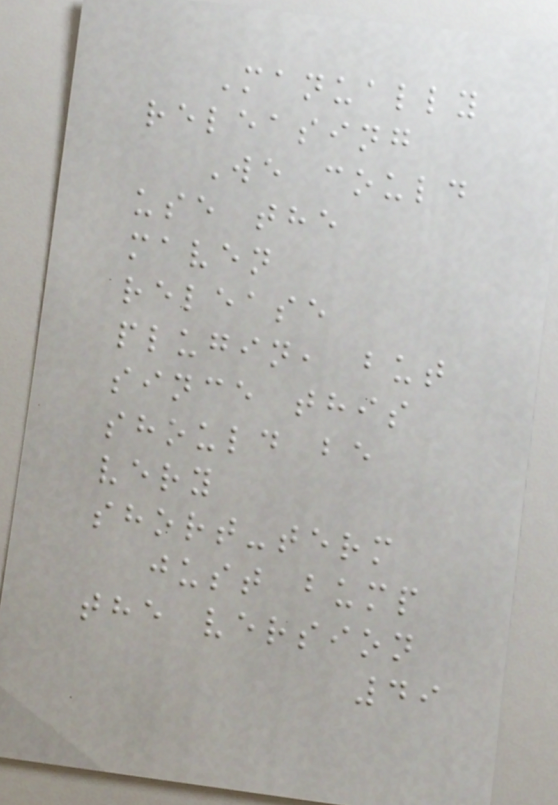Manually
releasing
We could
use the
maven
release
plugin, but
since this
should be
very
short-term
just bump
the version
49
